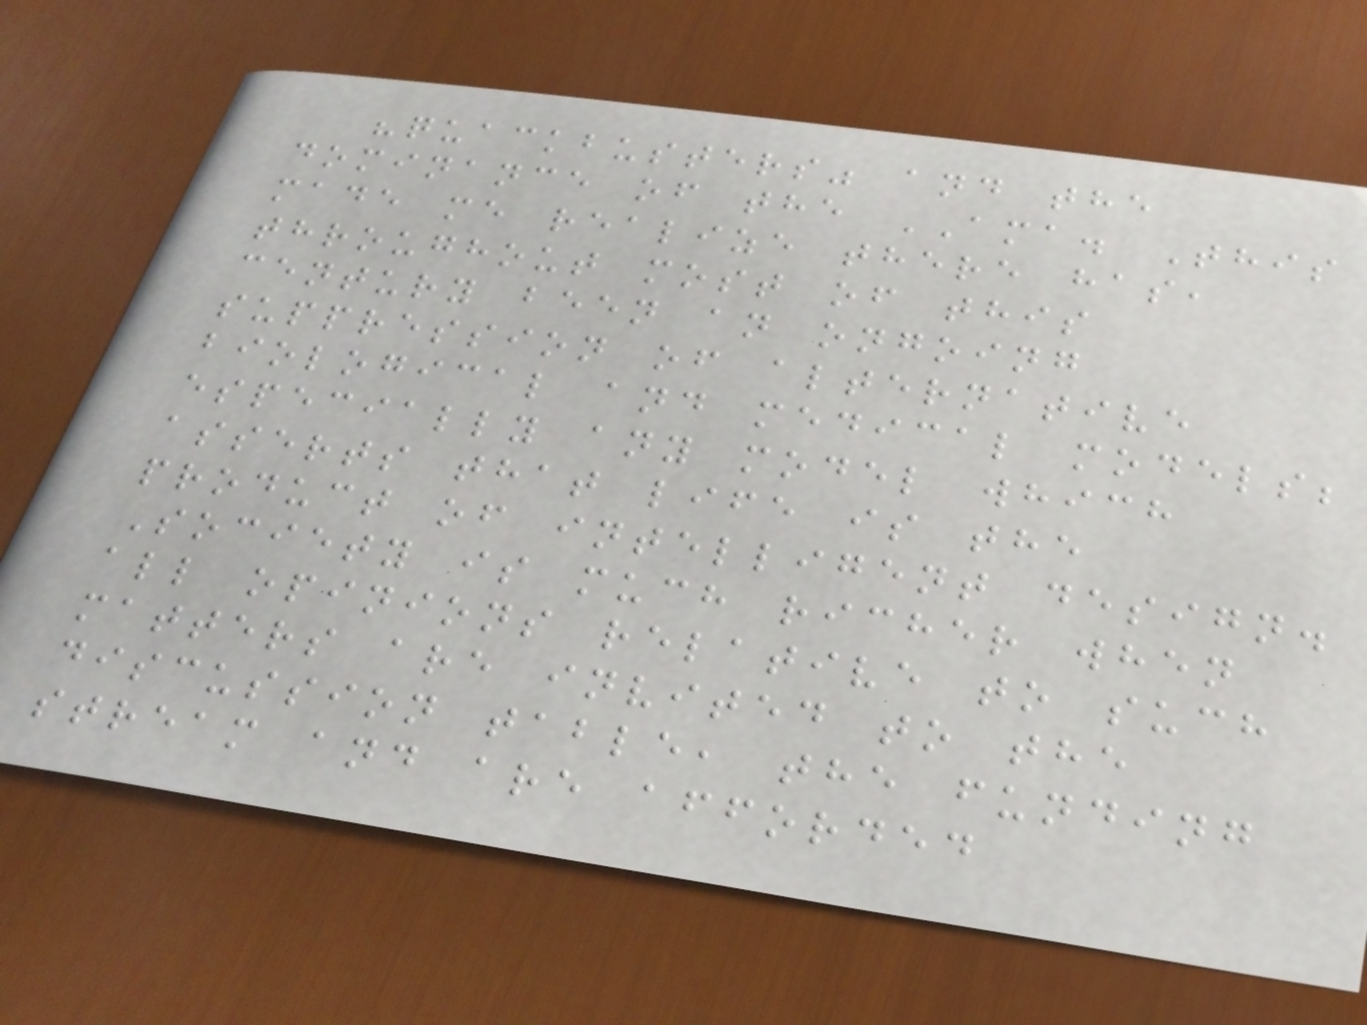"quackbusters" and the
dominance of the AMA. This
made me realize there has,
throughout most of this
century been an ongoing
suppression of alternative
biological and medical models;
especially any model which
asserts that life is the
product of intelligent design.
Society is much richer when
all opinions relative to such
matters are invited to the
discussion table, the funding
stream and are afforded
